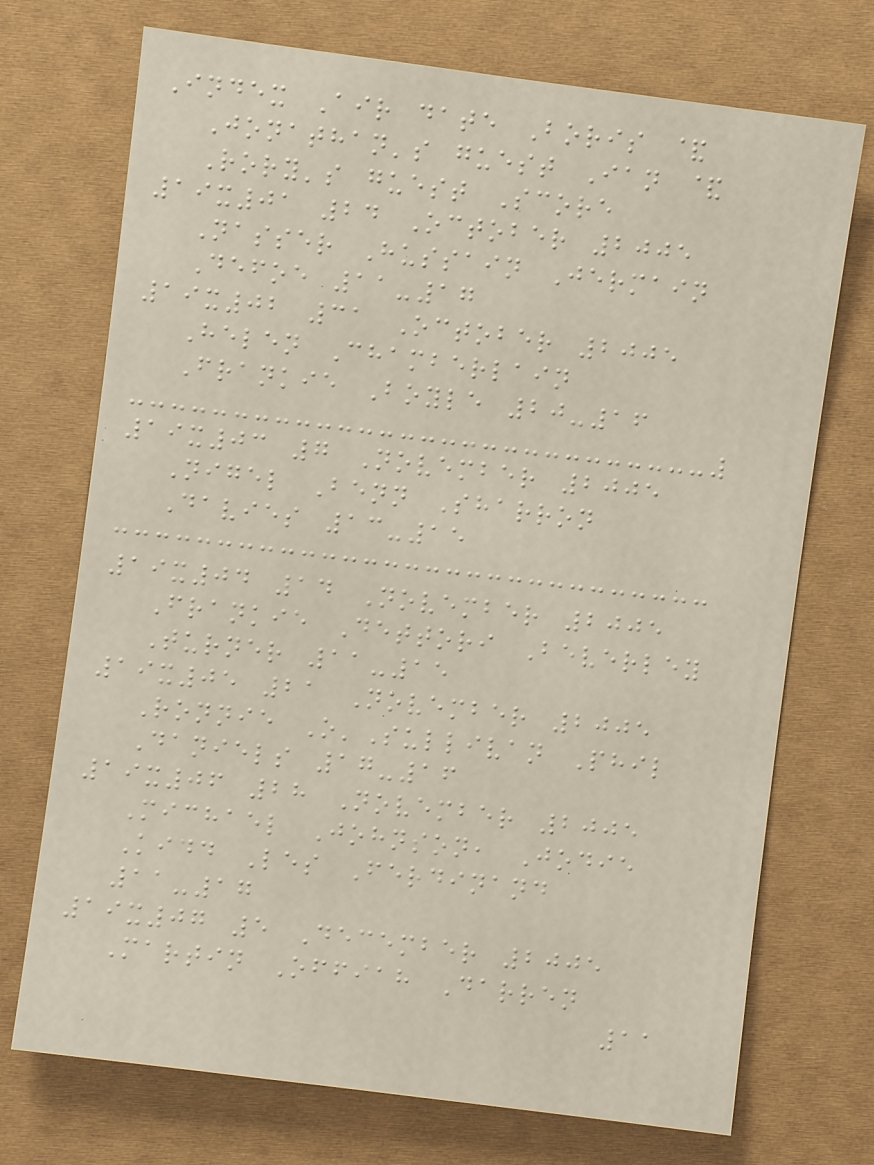Index Air date Boris &
Jonathan's guest Ian &
Rory's guest Score
19x01 24 October 2005
Nasser Hussain Jermain
Defoe 11-17
19x02 31 October 2005
Helen Chamberlain
Frankie Boyle 20-16
19x03 7 November 2005
Nigel Benn Sharron
Davies 13-15
19x04 14 November 2005
Frankie Dettori Beverley
Turner 11-15
19x05 21 November 2005
Ronnie O'Sullivan Phil
Daniels 17-16
19x06 28 November 2005
Michael Johnson, Jodie
Kidd Les Ferdinand
11-17
19x07 5 December 2005
Martin Offiah Darren
11
